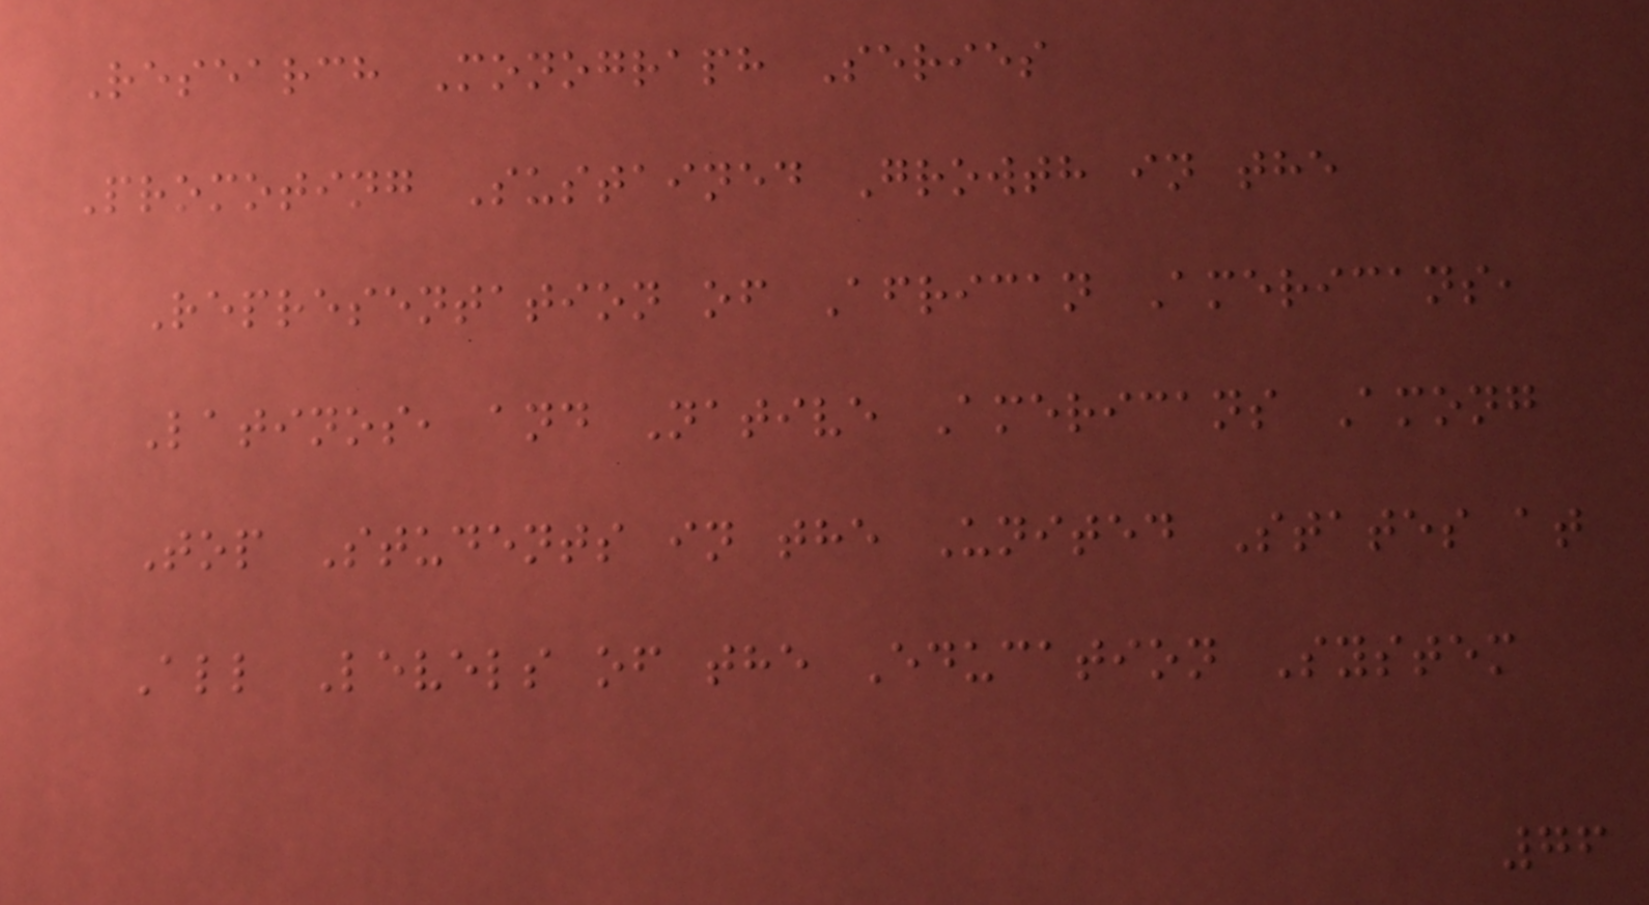Research Monograph Series
Promoting Sustained Growth in the
Representation of African Americans,
Latinos, and Native Americans Among
Top Students in the United States at
All Levels of the Education System
76
